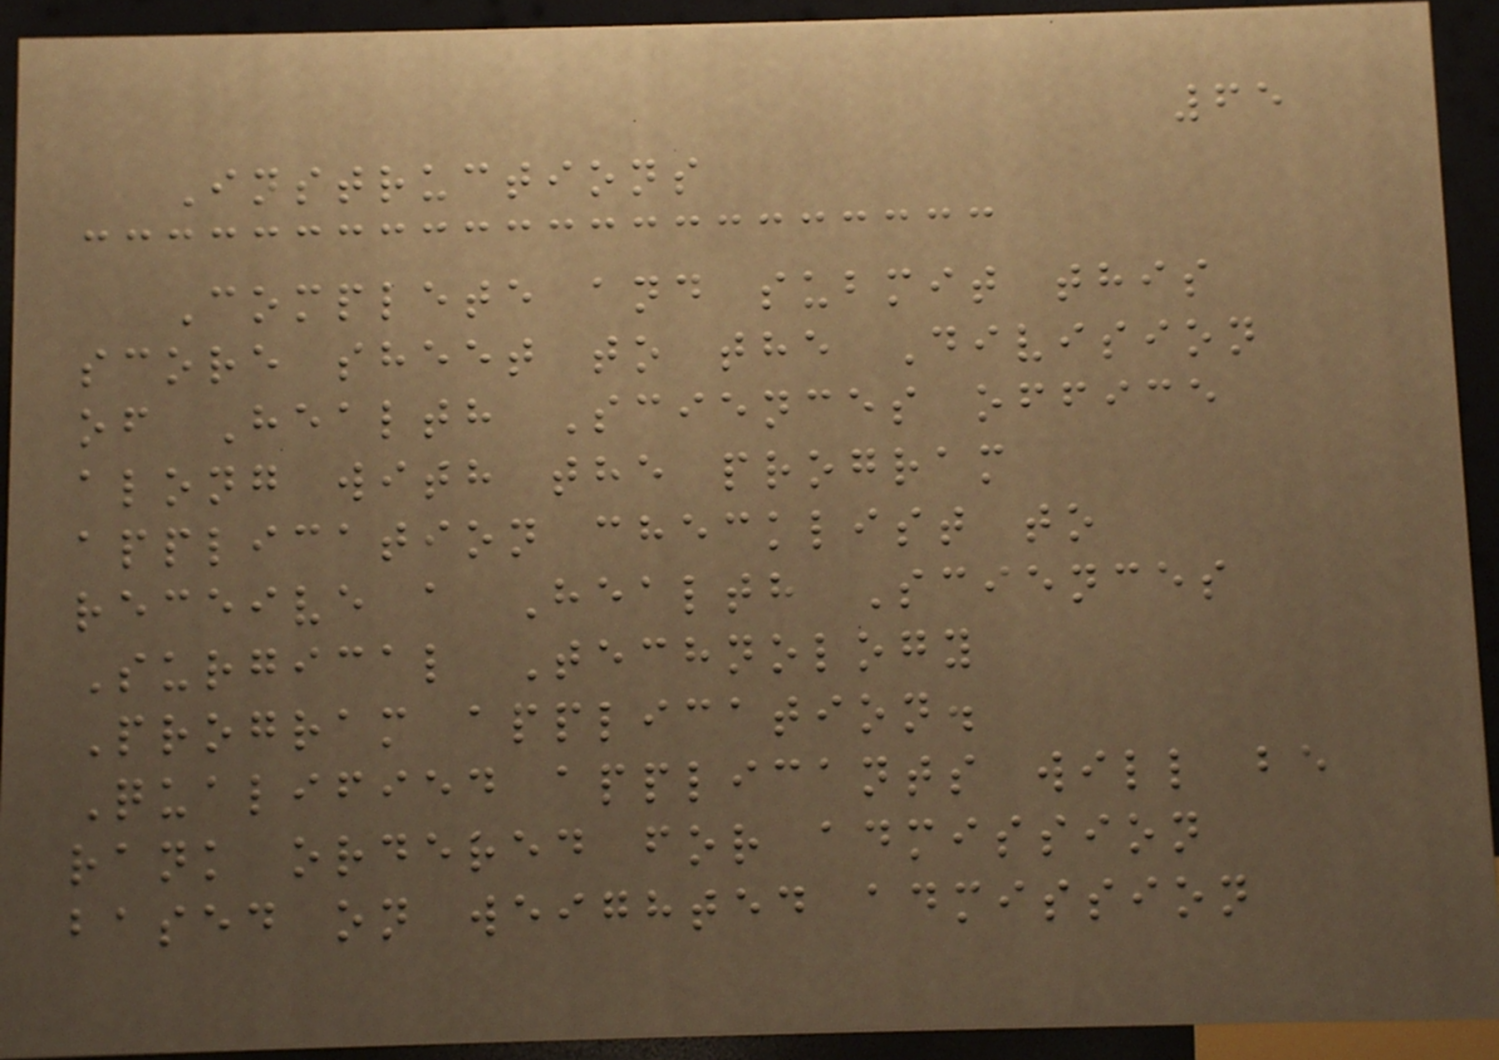65
Instructions
Complete and submit this
score sheet to the Division
of Health Sciences office
along with the program
application checklist to
receive a Health Sciences
Surgical Technology
Program application.
Qualified applicants will be
rank ordered for admission
based on weighted admission
